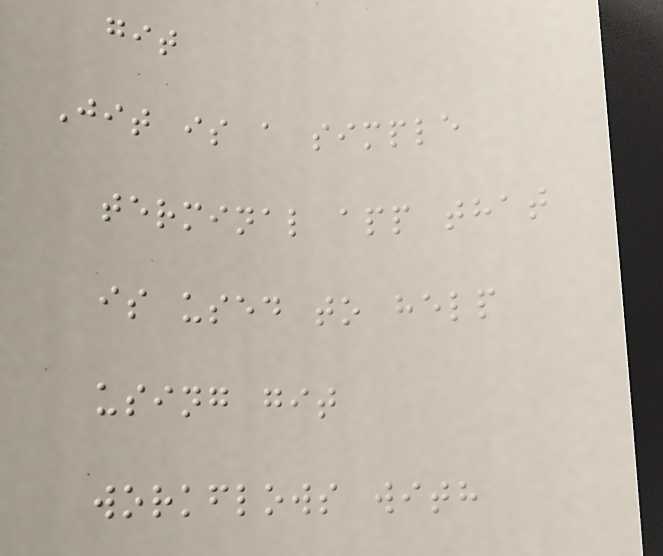git
Jit is a simple
terminal app that
is used to help
using git
workflows with
